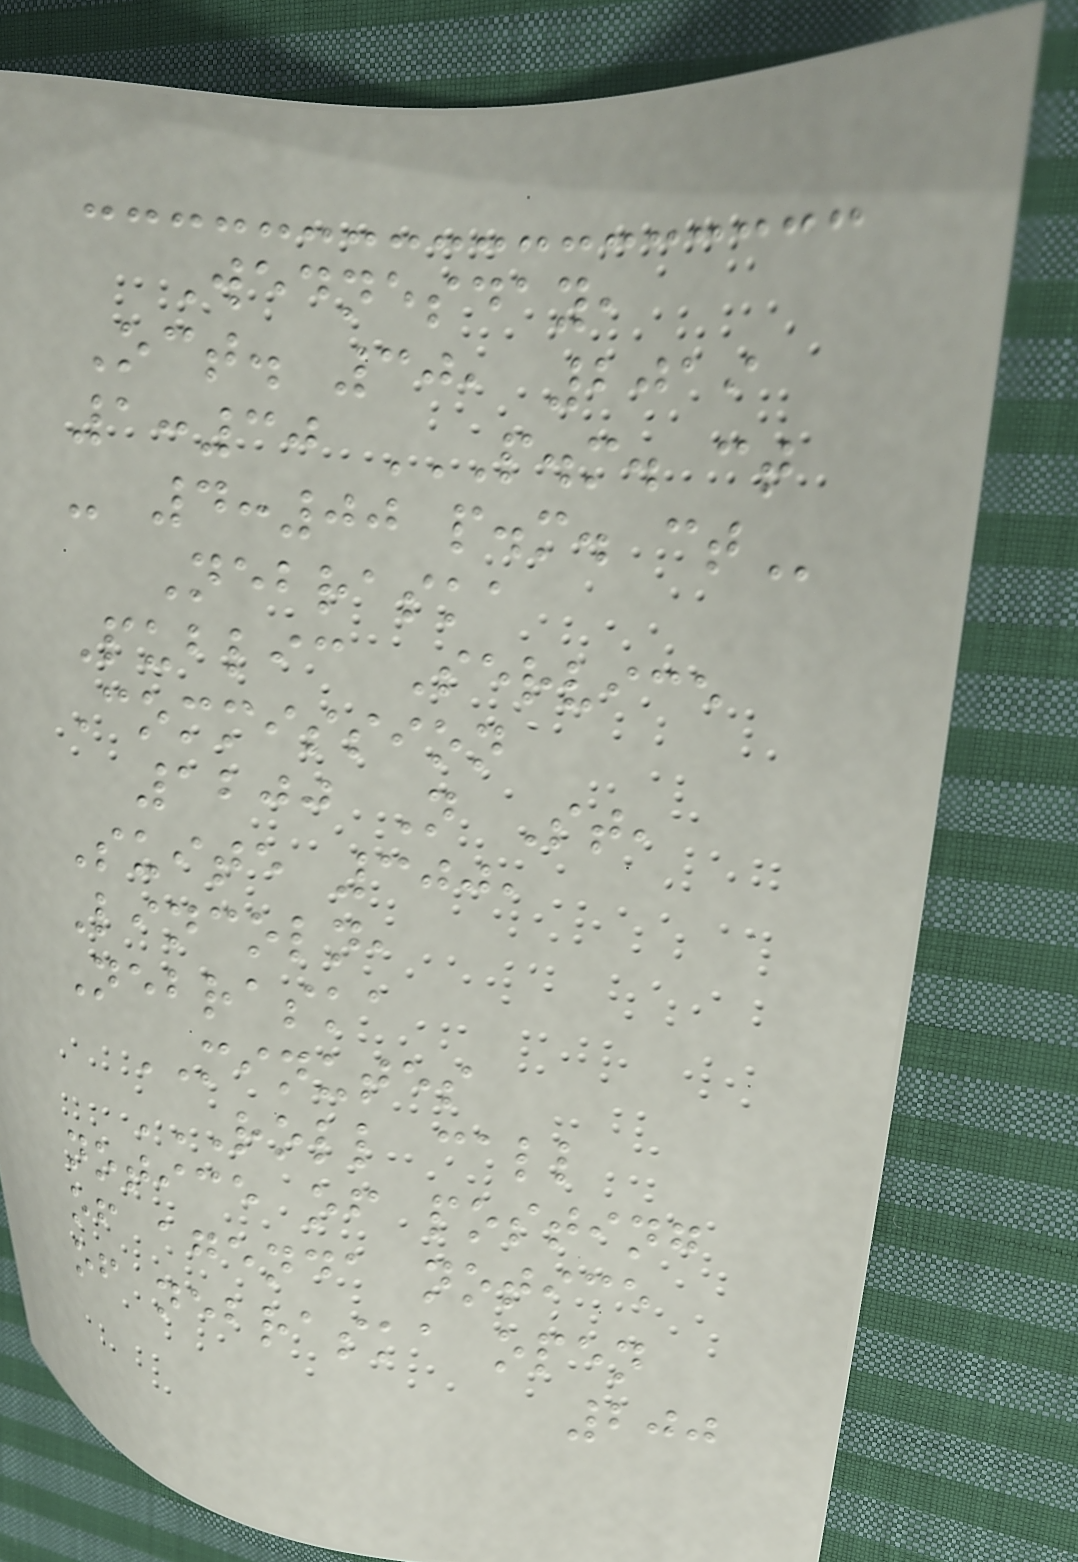Wednesday,
Oct. 30, 2019
1:30 P.M. CT
- 4:00 P.M. CT
Nebraska
Public Service
Commission
1200 N St,
Suite 300,
Lincoln,
Nebraska
MINUTES
ROLL CALL
NOTICE OF POSTING
OF AGENDA NOTICE
OF NEBRASKA OPEN
200
